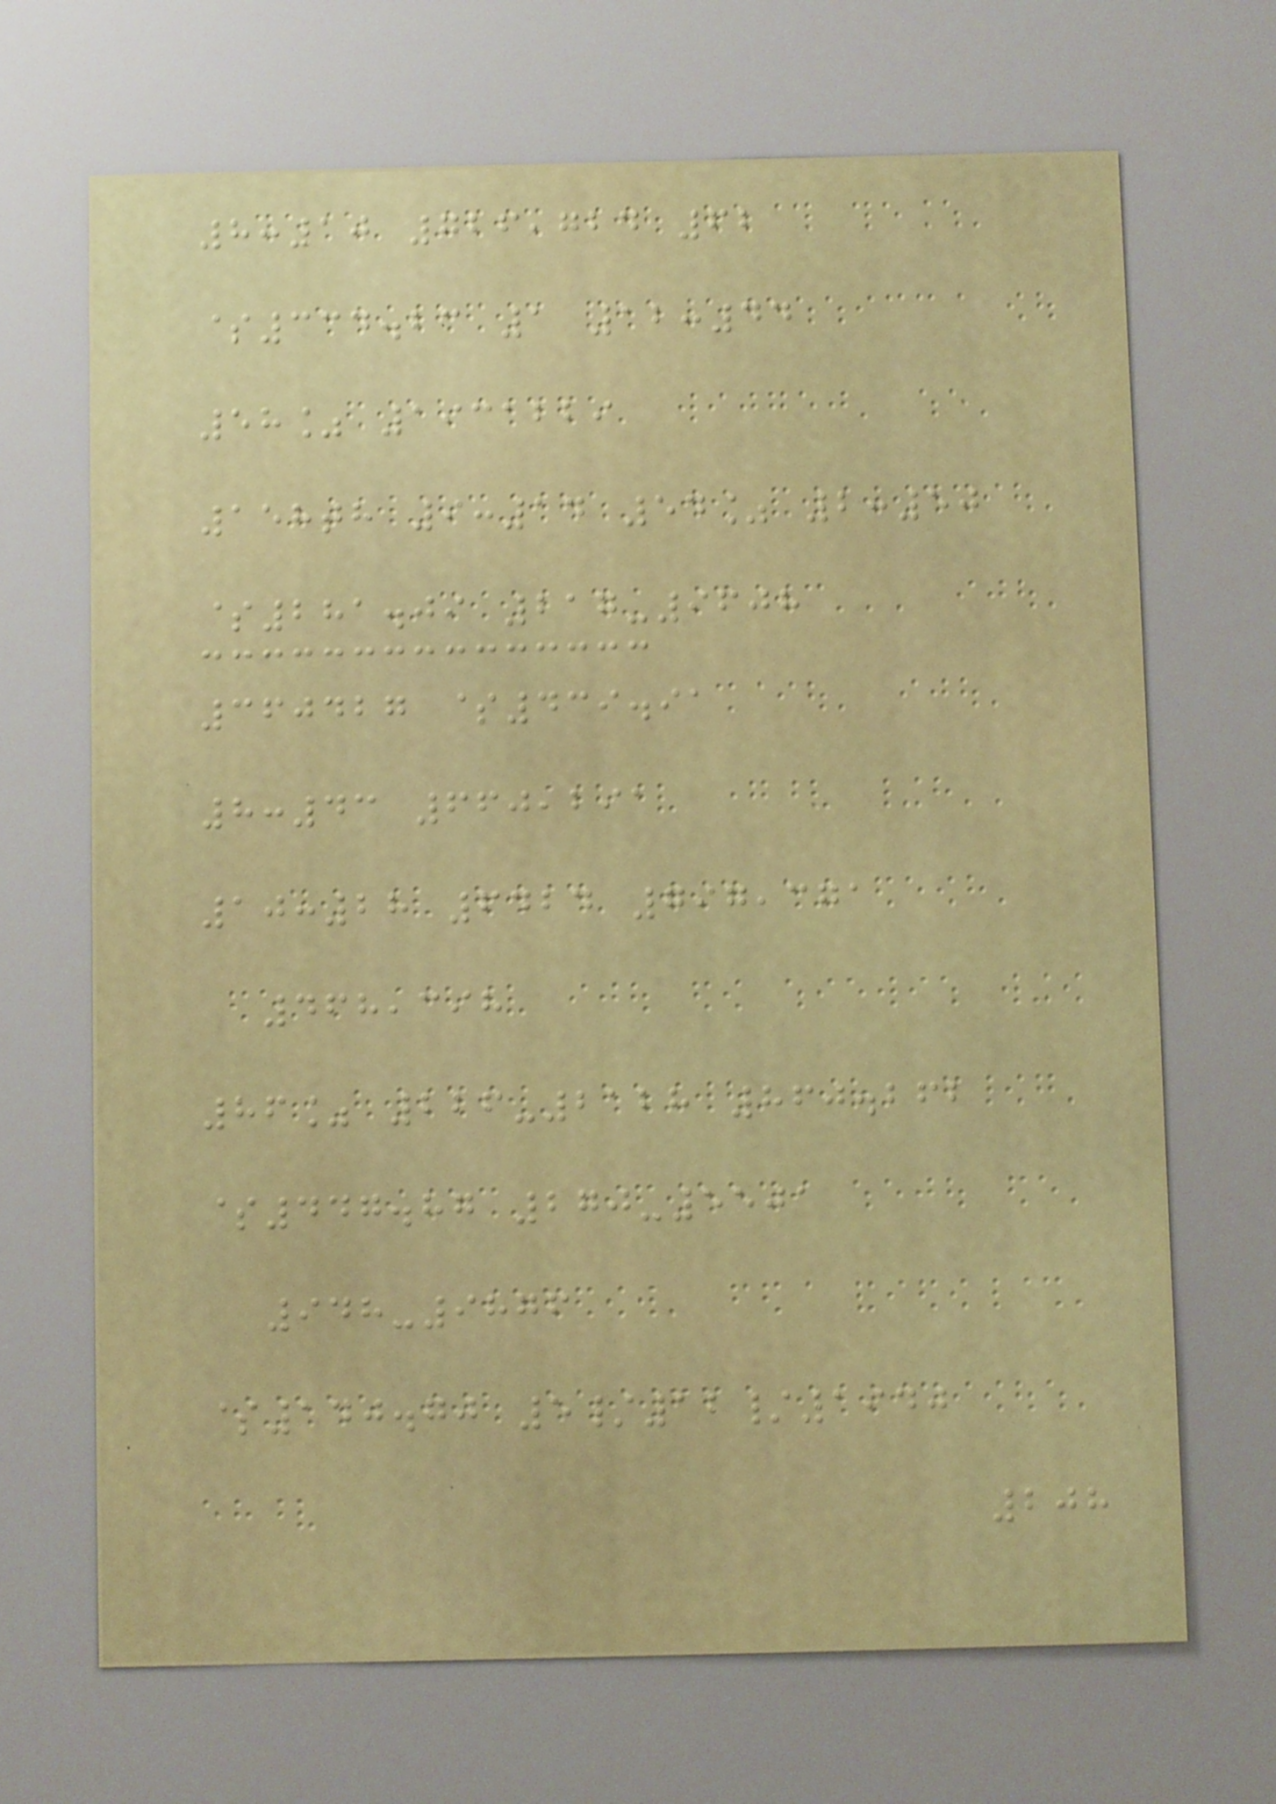8:10 726,724 62
$334.23 1 12:44
58% 1931229
158th 9:14 54% 2:50
$281.09 217-9608
360427 $439.91
8:43 660,291
10:28 6424 797,371
468,398
86% 226-2128 860.262
$447.87 270-5501
948-9876
$140.70 5/12/1940
208
